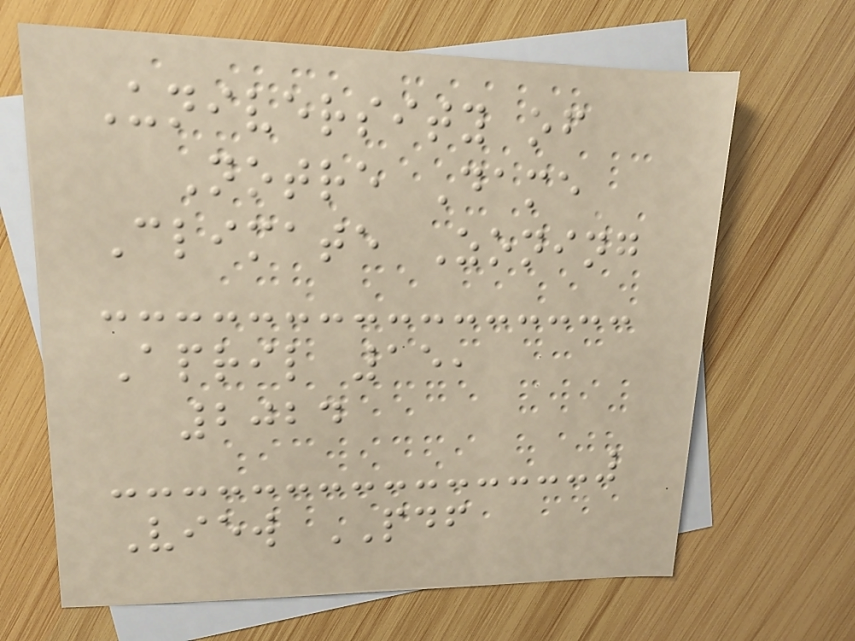University of
Notre Dame
Climate Zoning
April 15,
2024
View PDF
